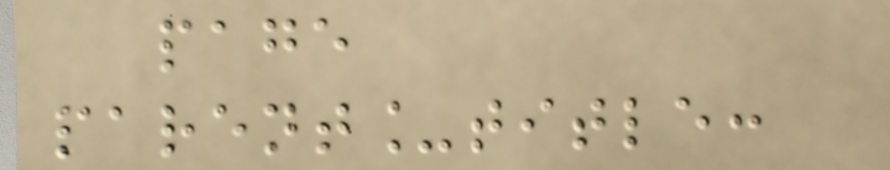page
parent_title:
